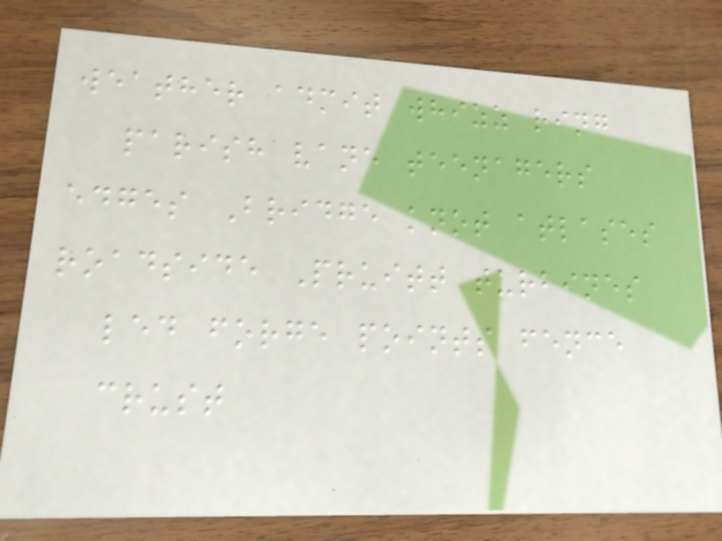weather admit whizz ring
parish vane teenagers
edges Bridge knot atlases
roadside Pruitt turbines
led forge points fence
crust
